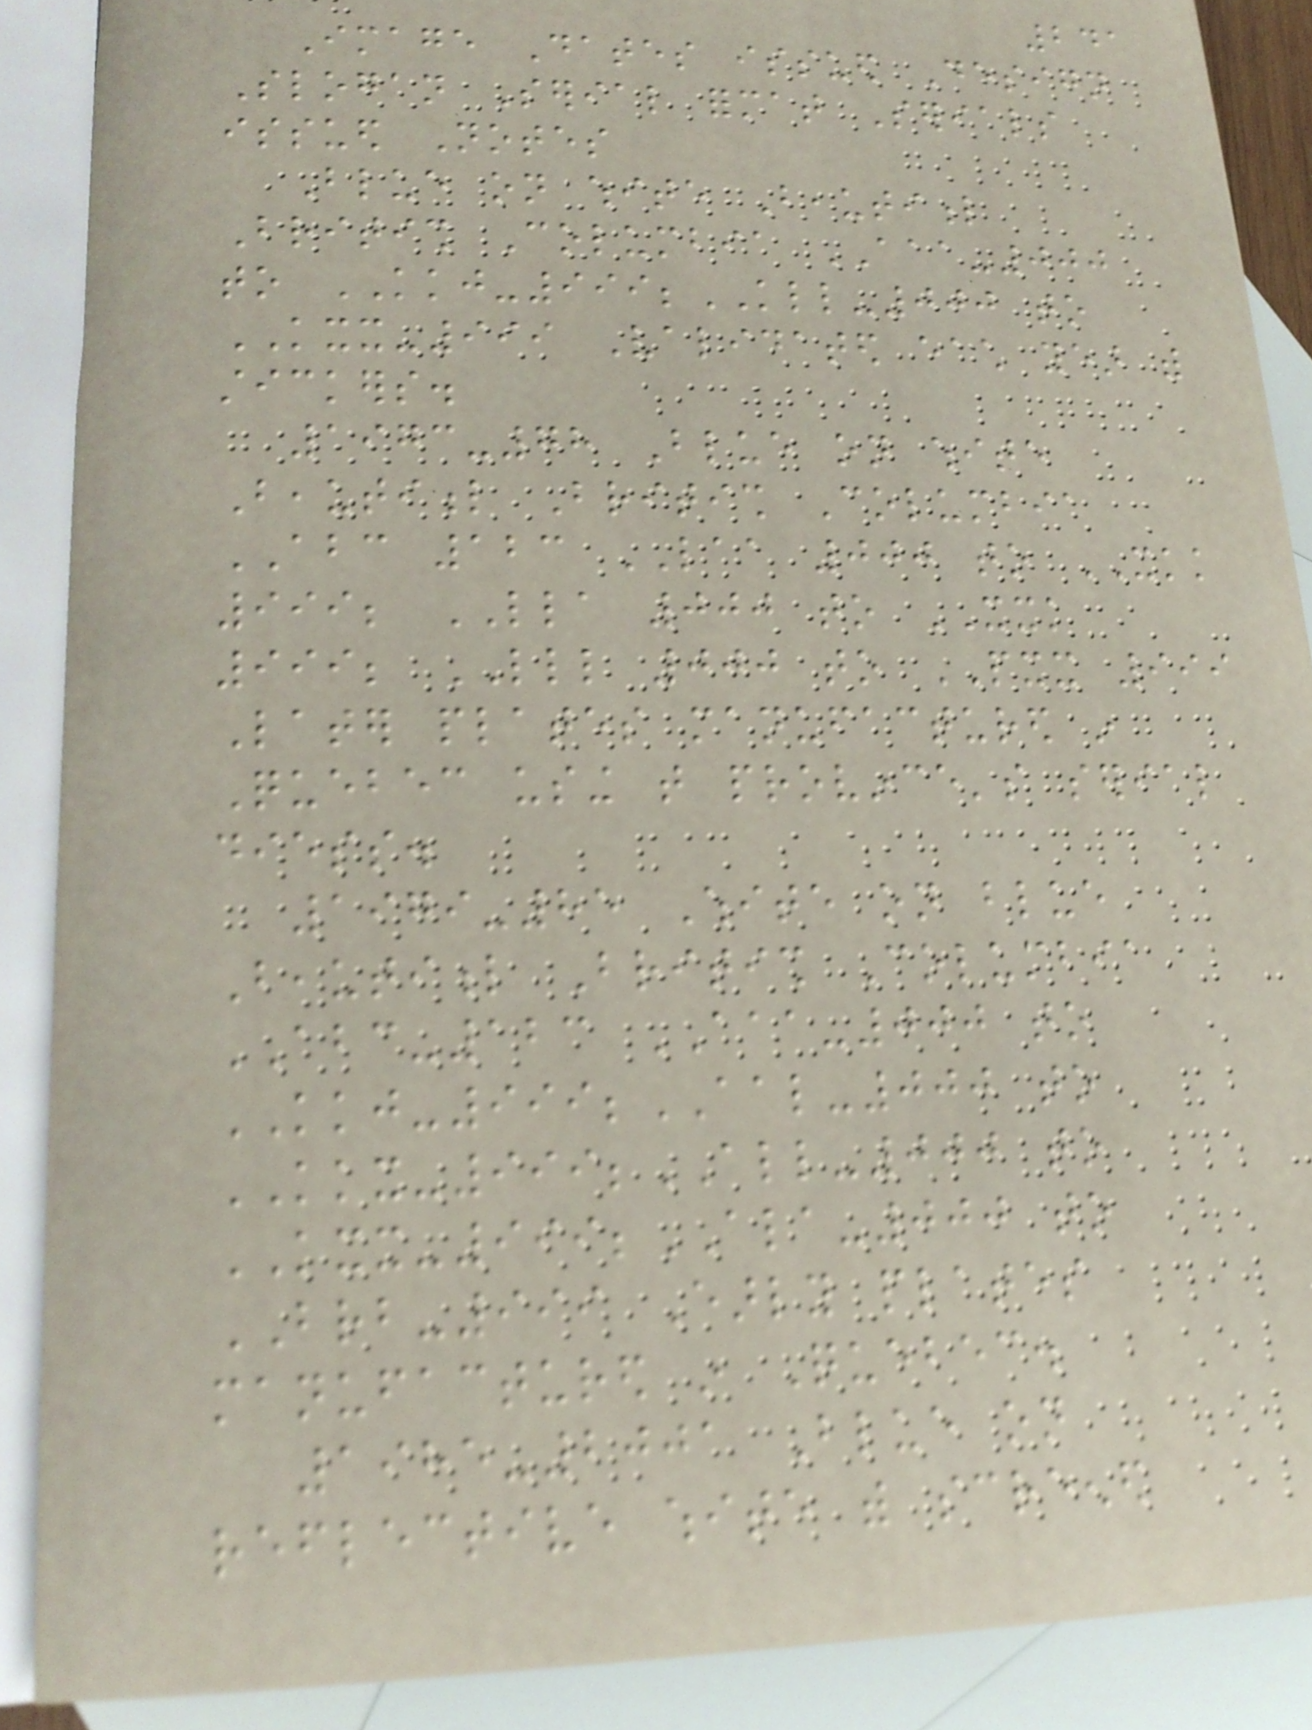241
Image Dates issued Design
Slogan Serial format Serials
issued Notes
Blue on white Beautiful
British Columbia AAA-000
to KKJ-999;KLL-000 to
KXX-999 Validated each year with
stickers.
1973-78 Blue on white
Beautiful British Columbia
ABC 123 LAA 000 to XKK
999; LLA 000 to XXK
999; LLL 000 to PXX 999
Later plates manufactured in
Quebec using that province's serial
diess.
1979-85 White on blue
Beautiful British Columbia
ABC-123 AAA-000 to
KKJ-999;AAL-000 to
KKX-999;ALL-000 to
KXX-999;ALA-000 to
BRB-999 Early plates
manufactured in Quebec.
1985-2001 Blue on
reflective white with screened
